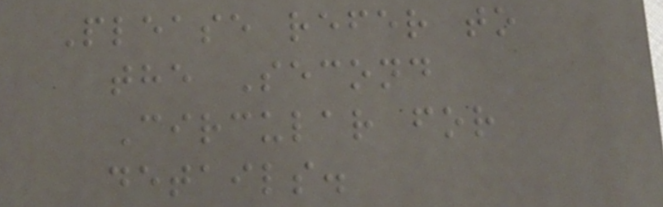Please refer to
the Second
Circular for
details.
